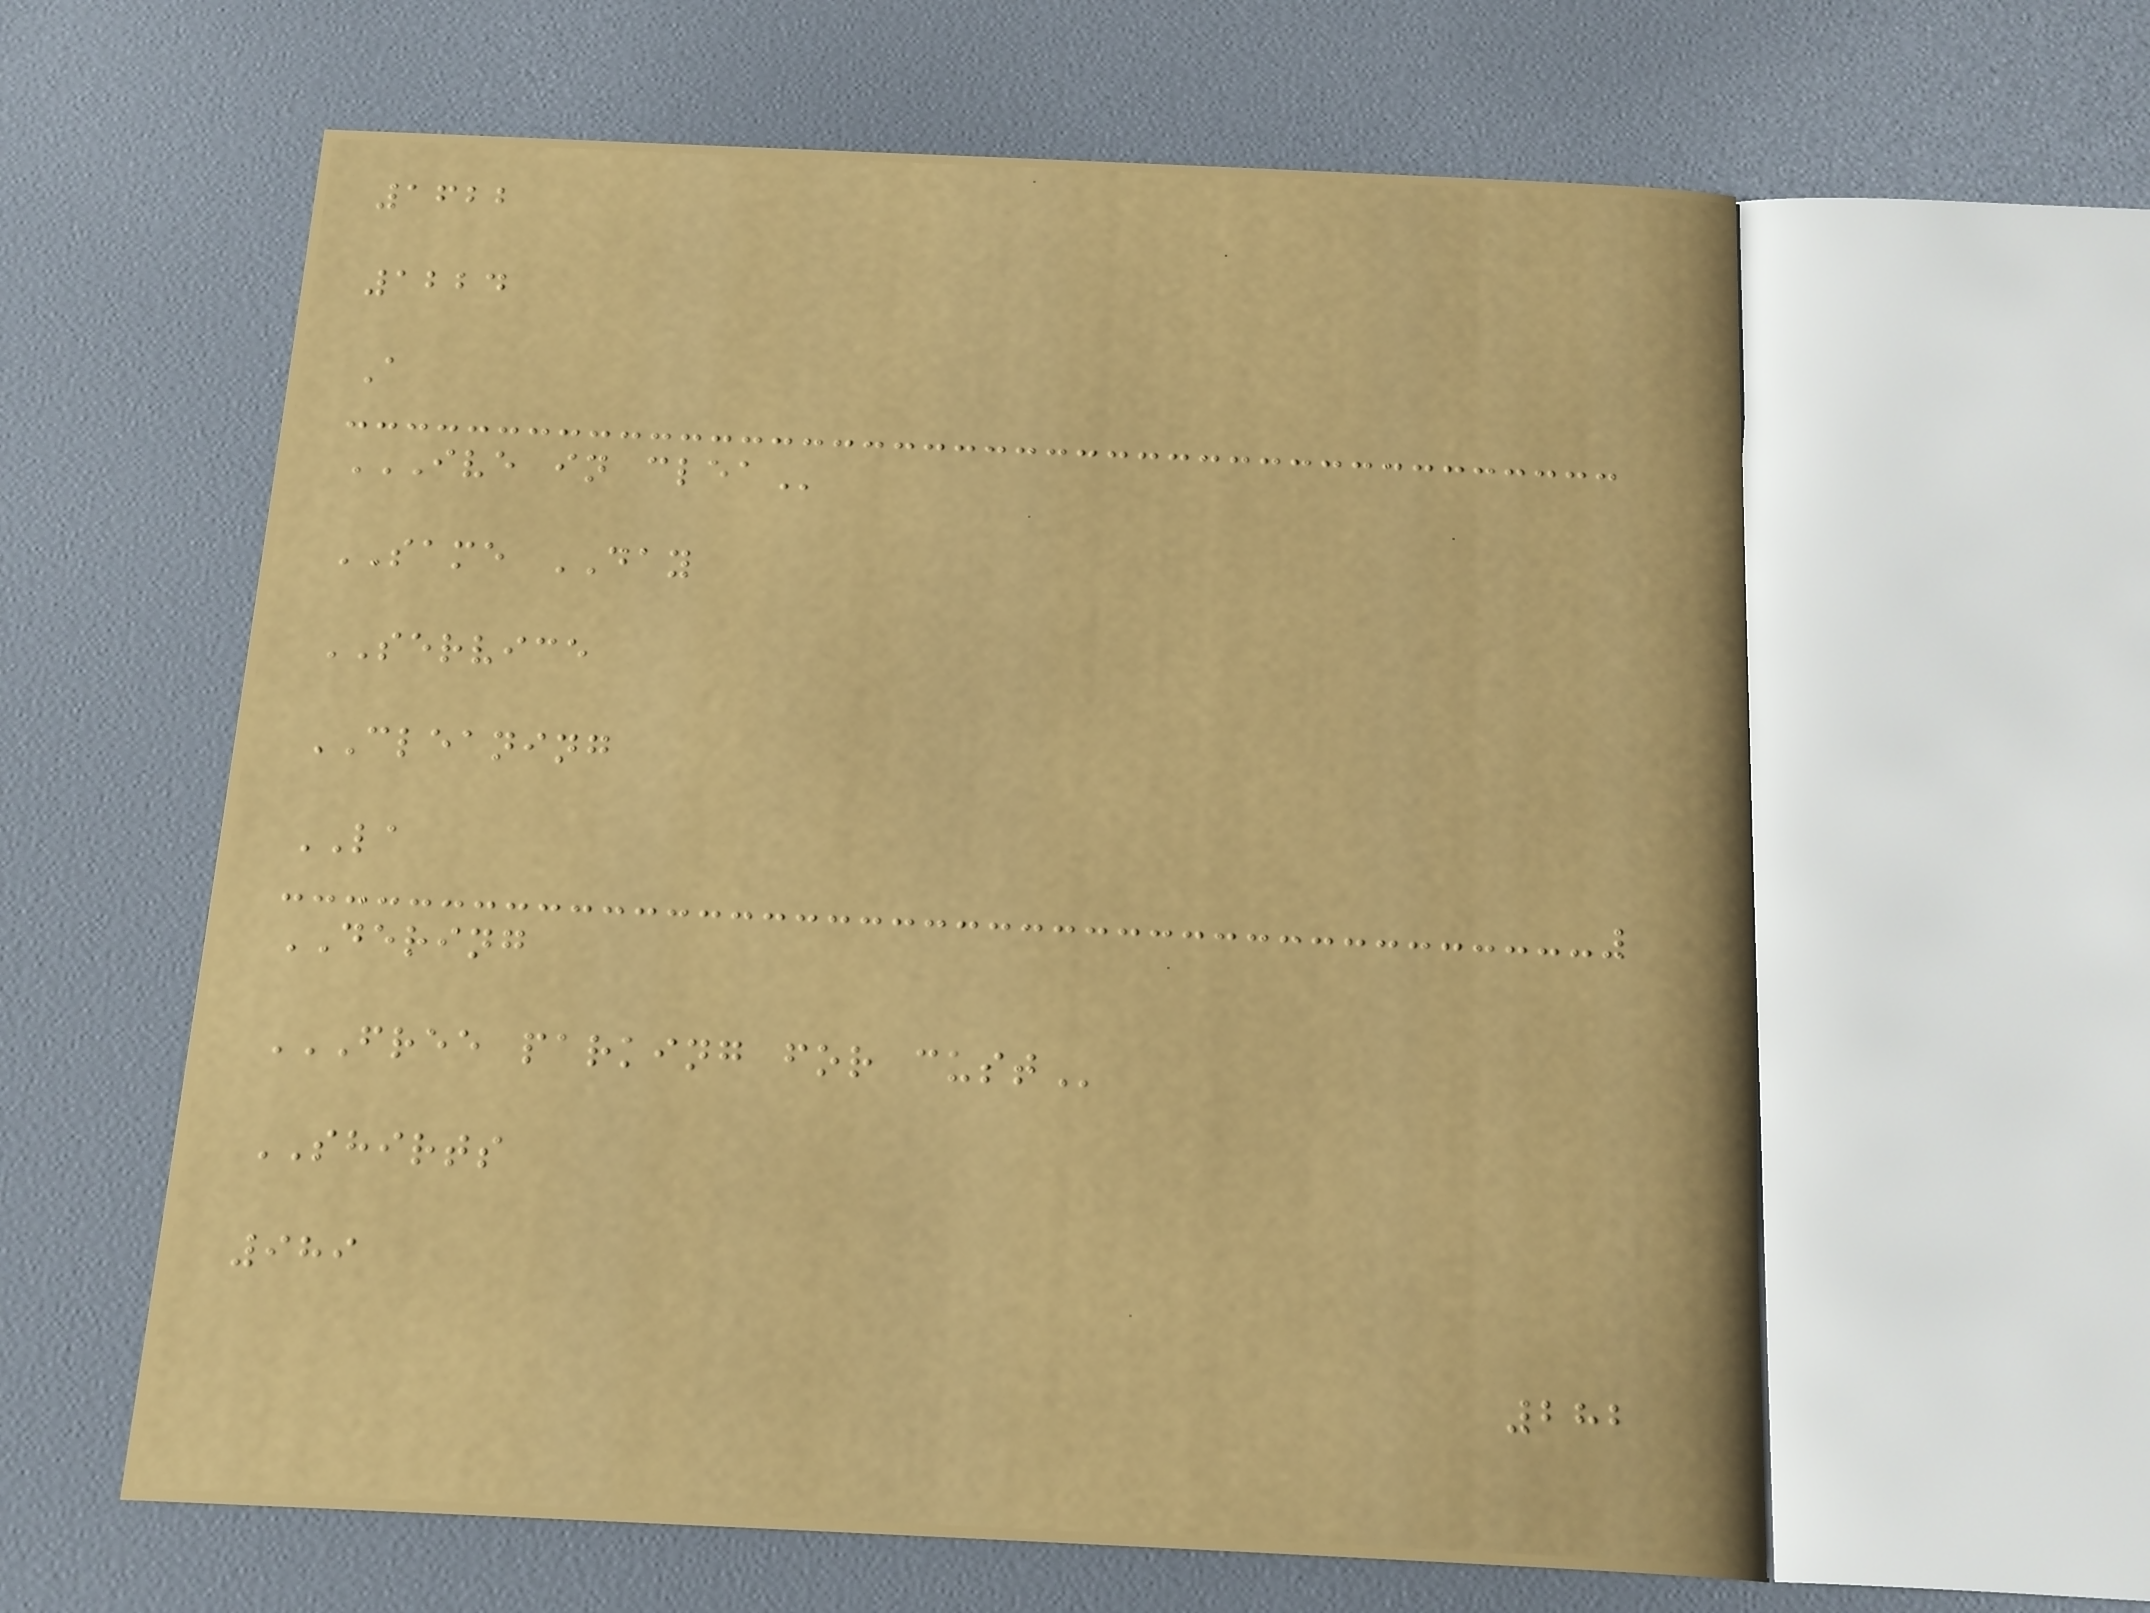1622
1224
A
IVE IN CLEA
SAME DAY
SERVICE
CLEANING
LA
DERING
FREE PARKING FOR CUST
SHIRTS
989
282
